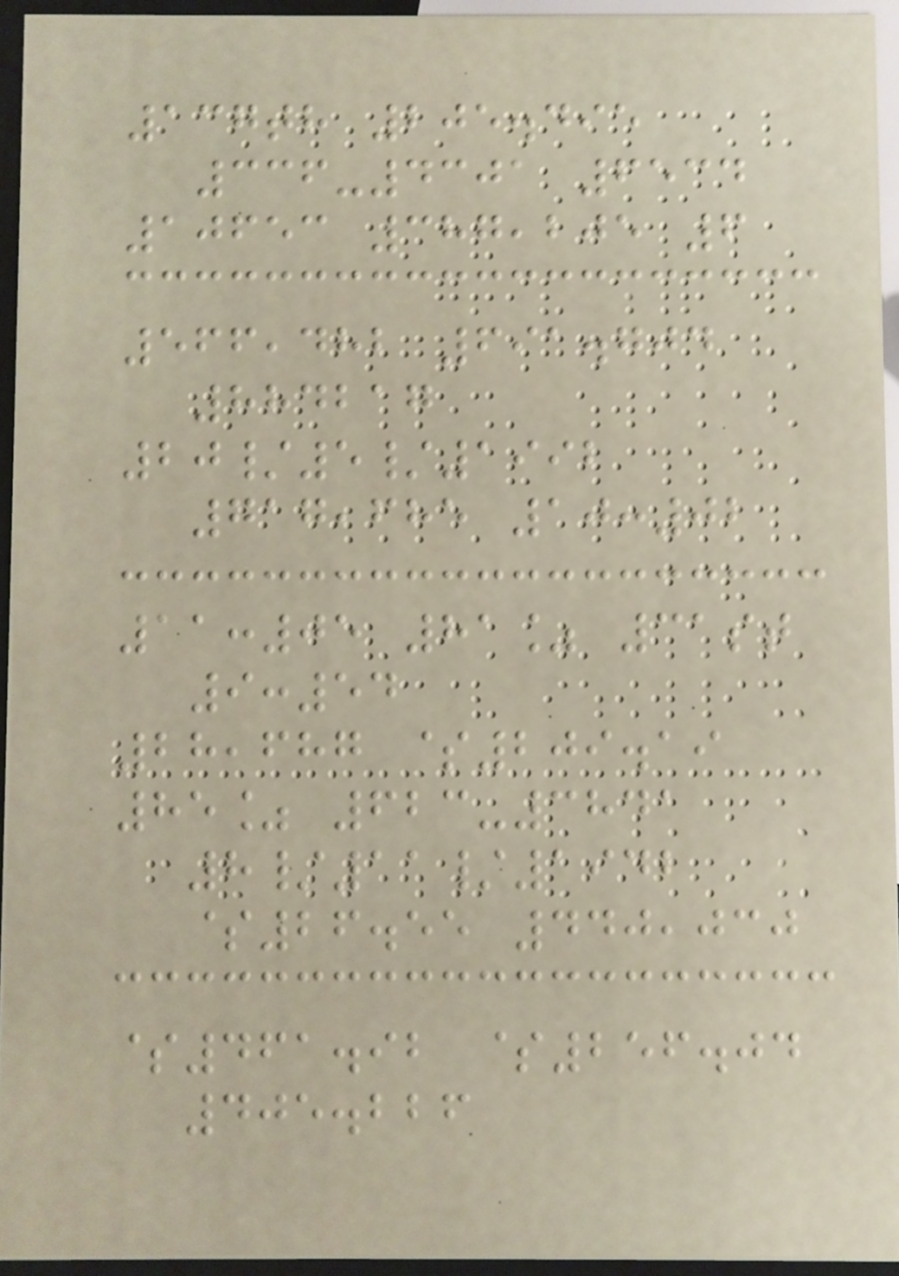137th 205.495
336-4301 6534
10653 387,205 6
566,482 691.704
884217
20/5/1992
717,685 10:02
11:05 81% 31st
9:54
28,687 $209.19
85% 623-3841
8/11/1942
$26.55 440,030
$461.92 $256.04
405.226
